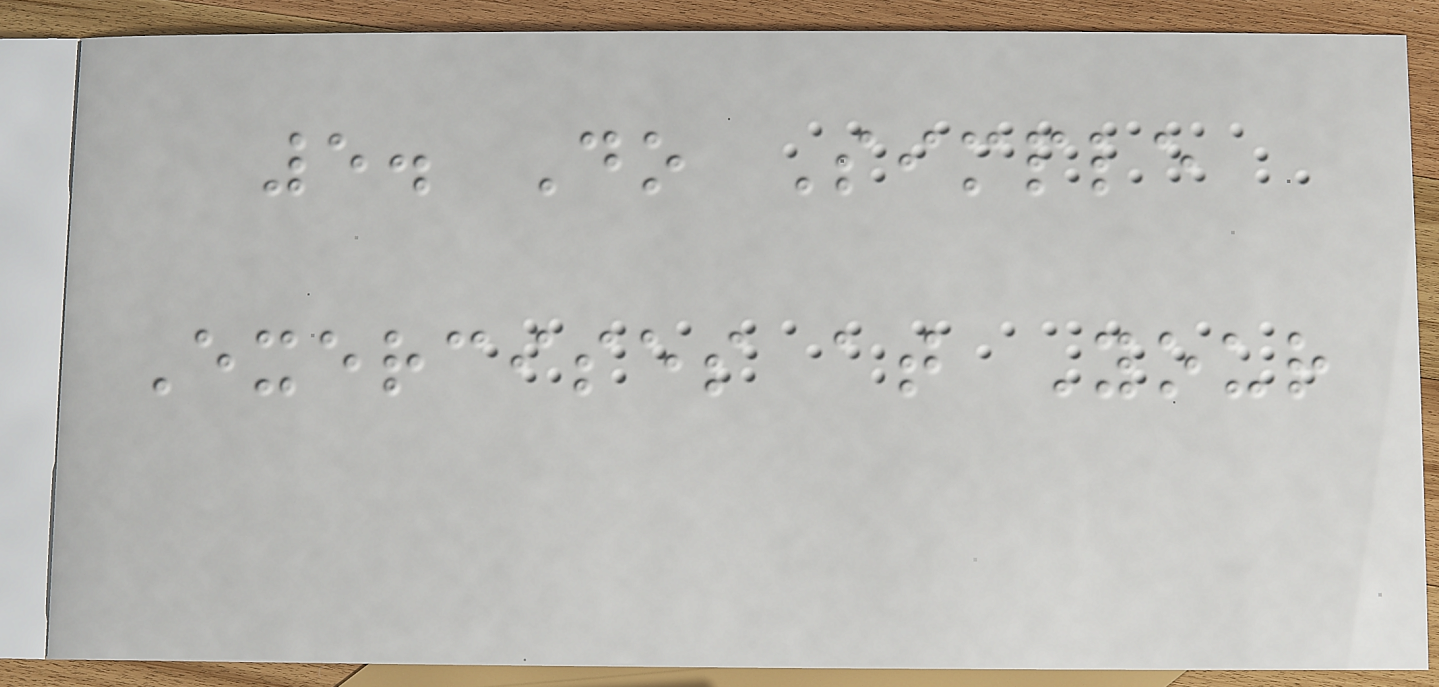5. Do Simple
Exercises at Your
